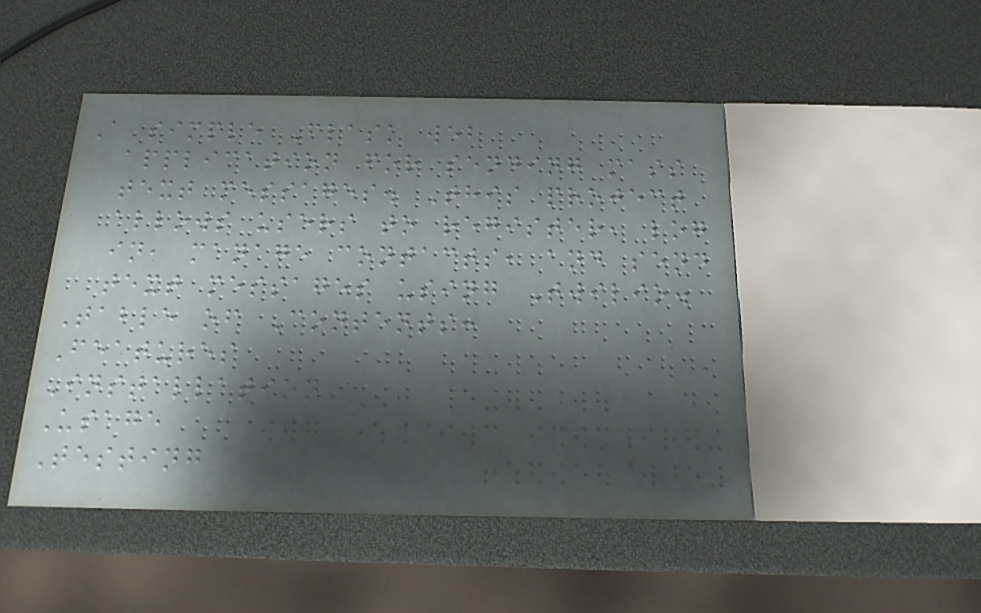A simple Flask web
application for sending mass
text messages. This project
allows users to register, log
in, manage contacts, and send
text messages using Twilio.
Table of Contents:
Features
Installation
Usage
Testing
